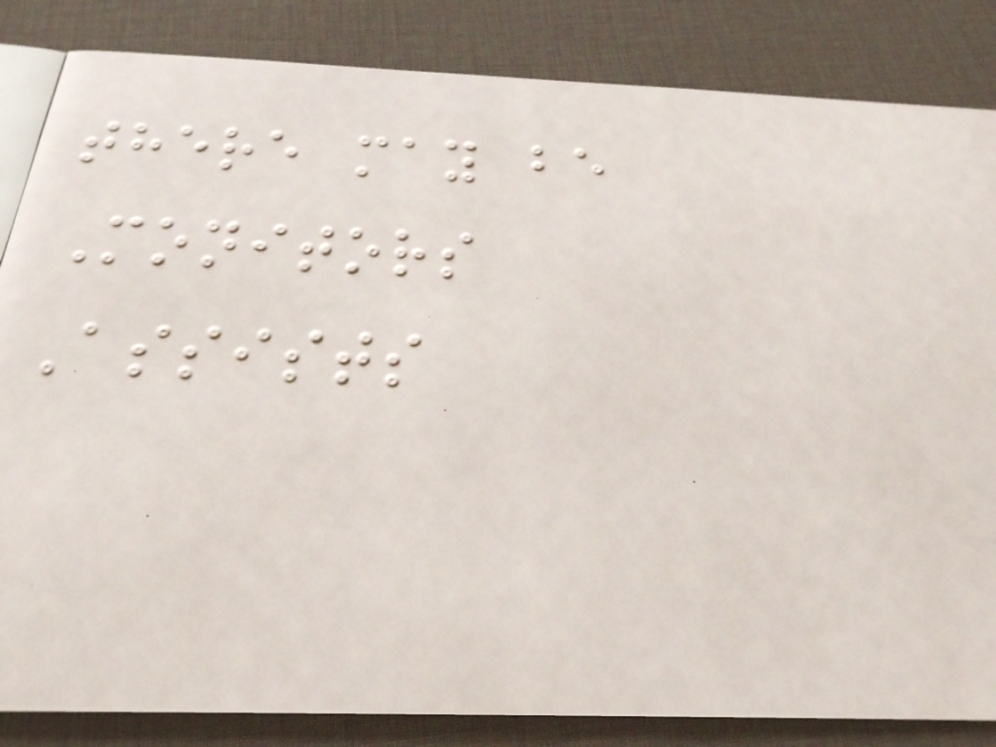there may be
Monitors
Assists
